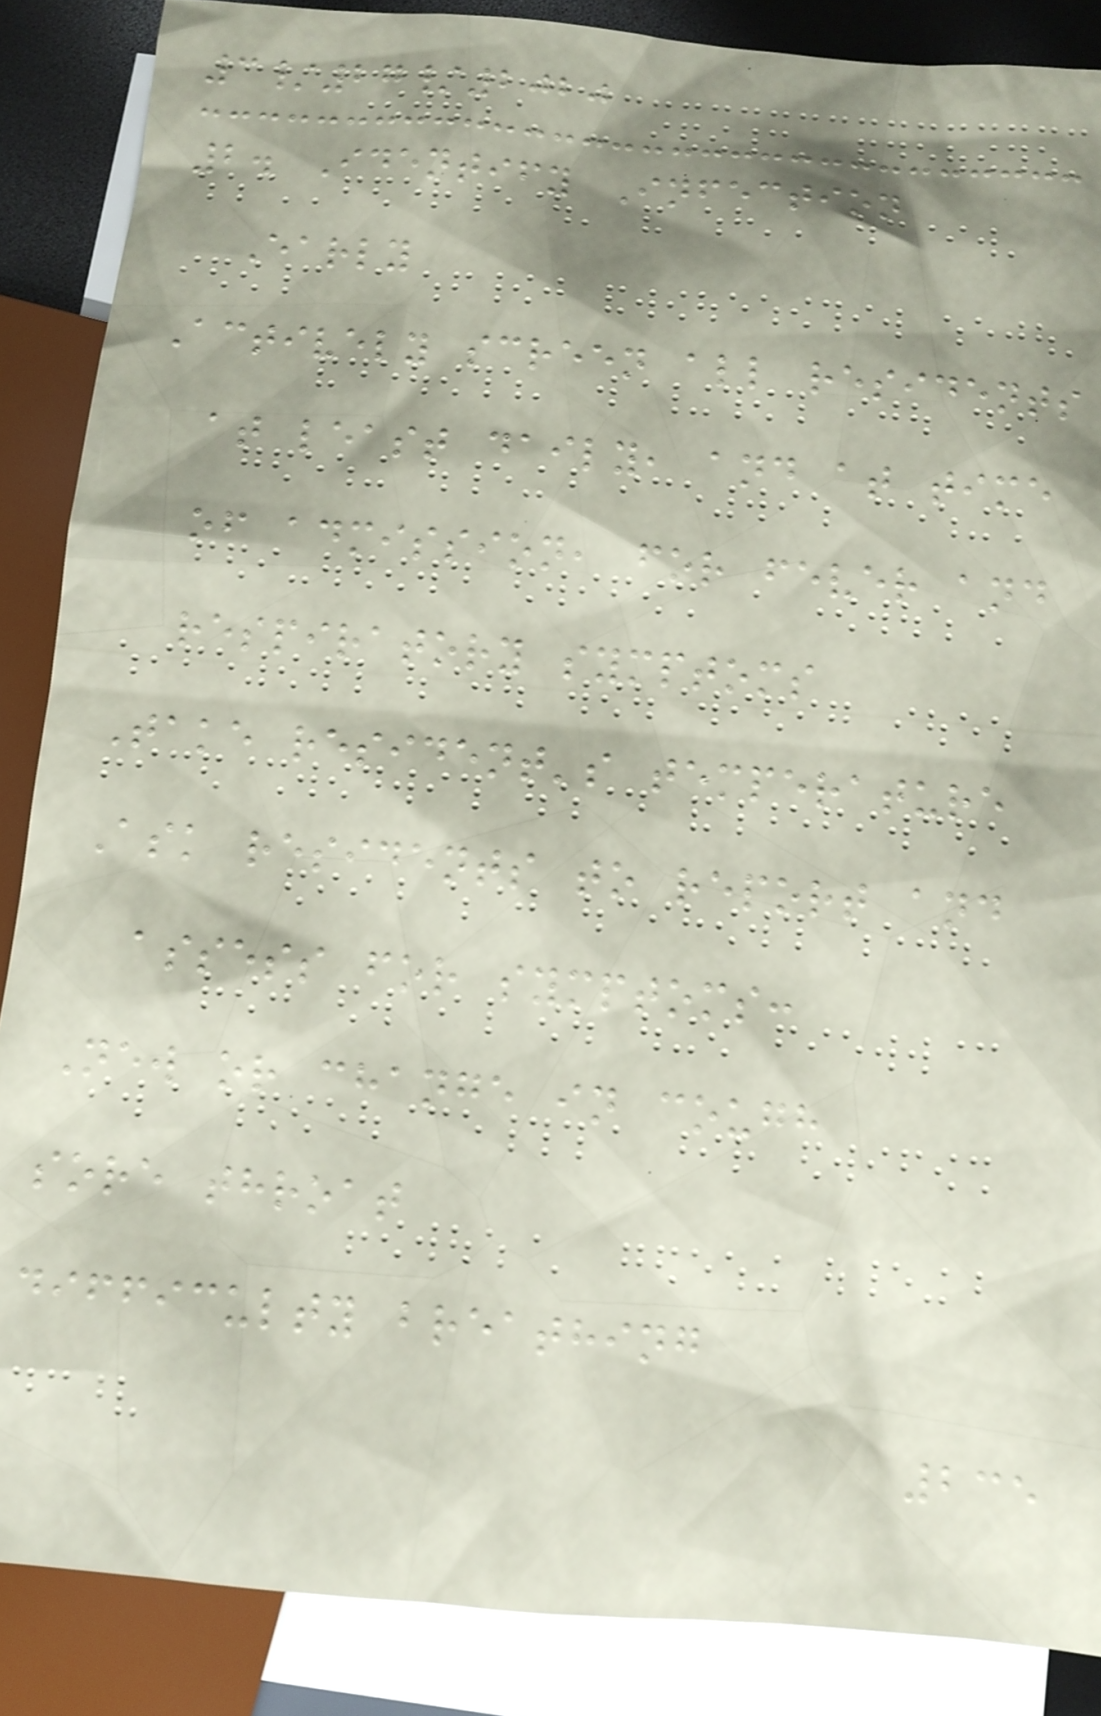3/27/2020
2. Identify Infection
Early
Actively screen all residents
at least daily, and at time
of admission, for fever and
respiratory symptoms
Take resident's temperature
Ask residents to report and
assess for symptoms:
New or change in cough
sore throat
difficulty breathing
235
